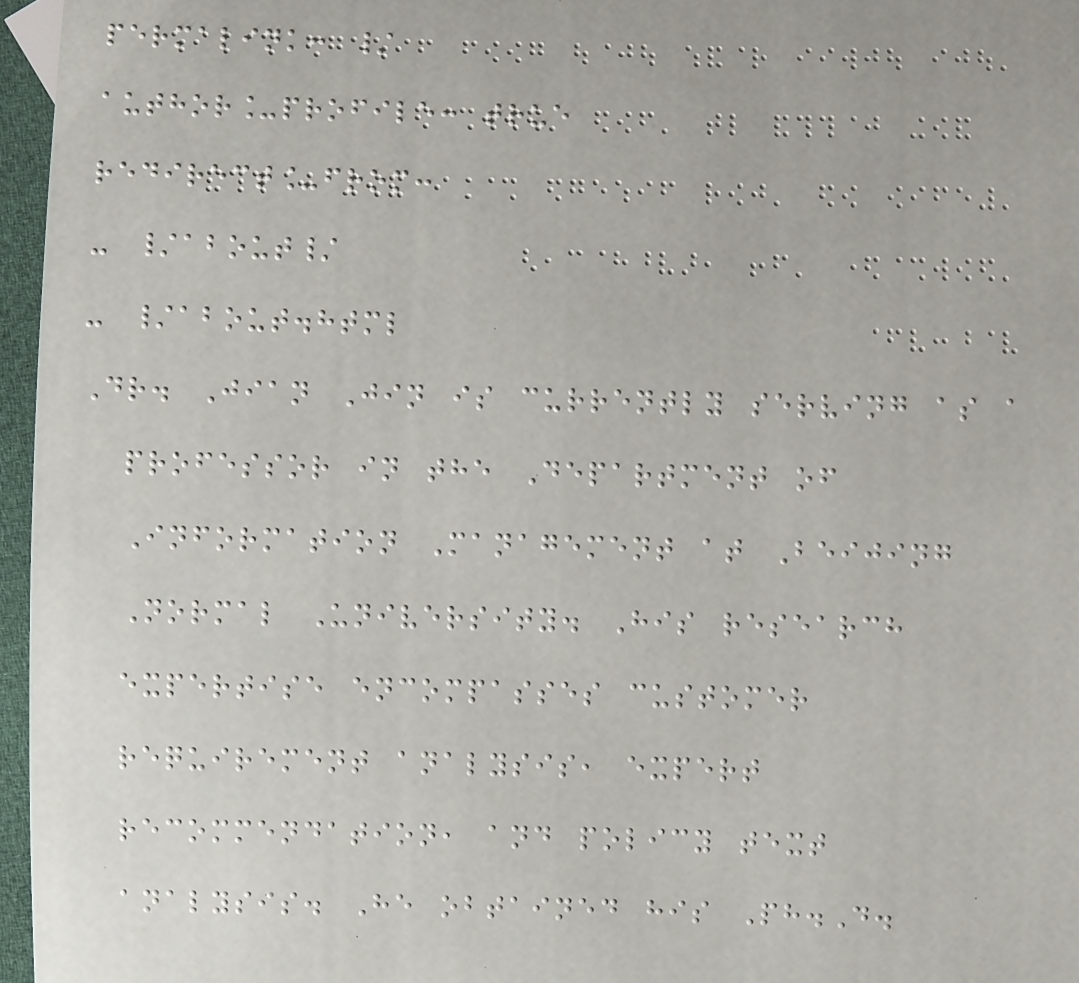permalink: /
author_profile: true
redirect_from:
- /about/
- /about.html
Dr. Jian Jin is currently serving as a
professor in the Department of
Information Management at Beijing
Normal University. His research
expertise encompasses customer
requirement analysis, expert
recommendation, and policy text
analysis. He obtained his Ph.D.
